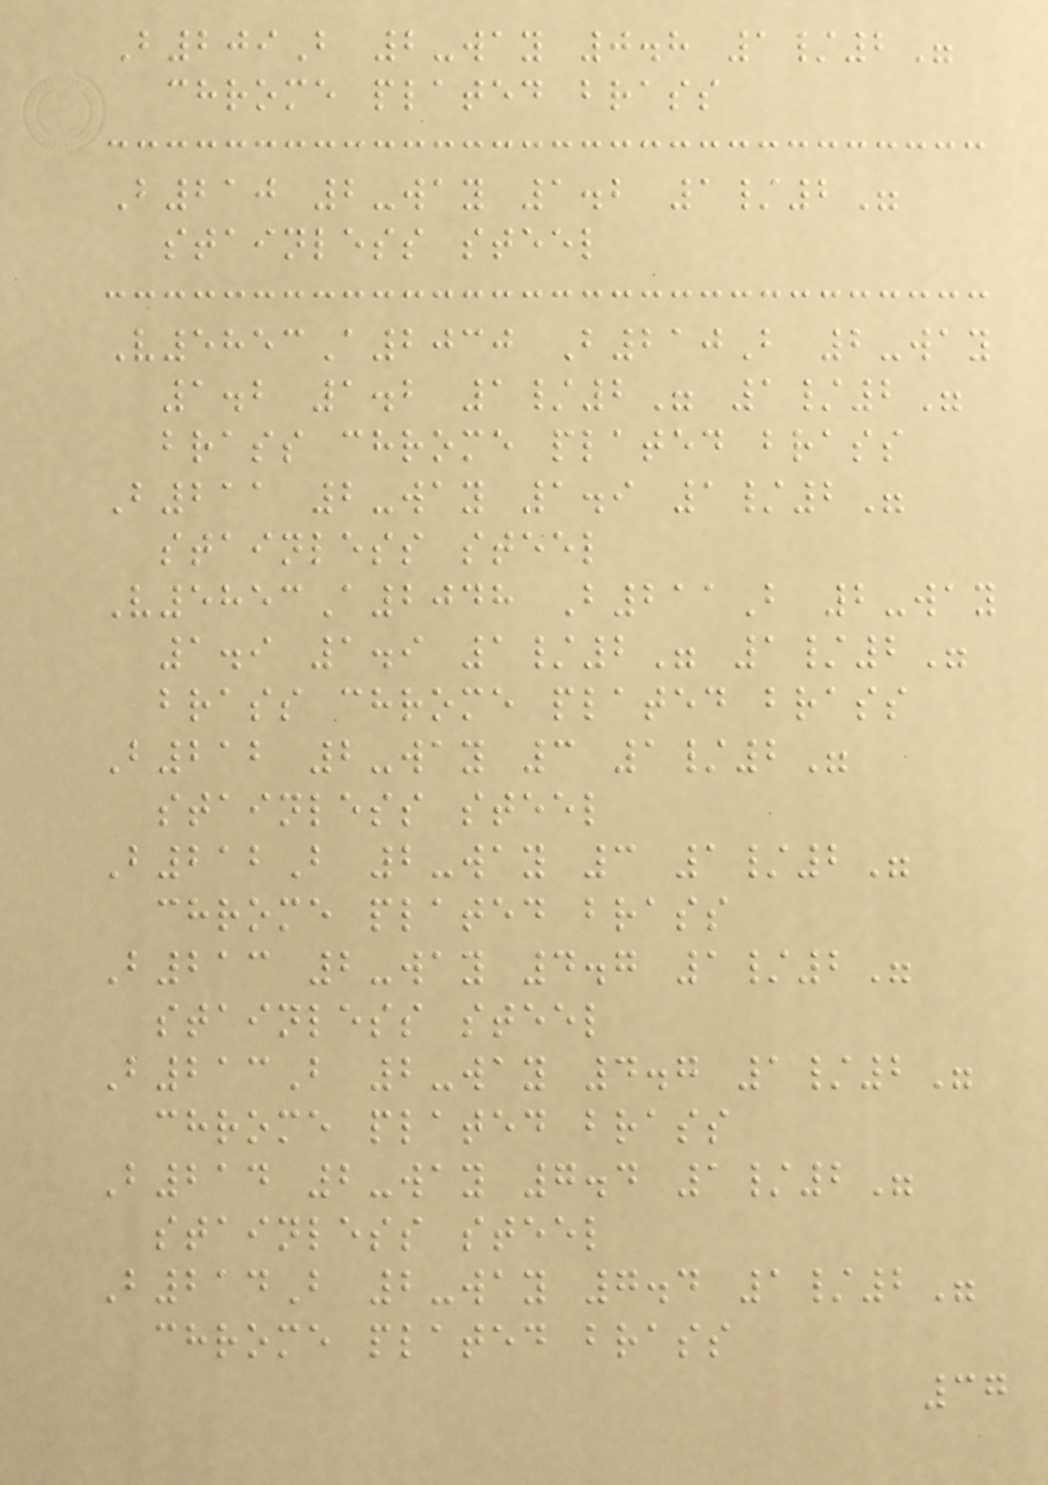B209B 2-way 0.8 1/2"
chrome plated brass
B210 2-way 1.2 1/2"
stainless steel
V5853A2030 B210B 2-way
1.2 1.2 1/2" 1/2"
brass chrome plated brass
B211 2-way 1.9 1/2"
stainless steel
V5853A2048 B211B 2-way
1.9 1.9 1/2" 1/2"
brass chrome plated brass
B212 2-way 3 1/2"
stainless steel
B212B 2-way 3 1/2"
chrome plated brass
B213 2-way 4.7 1/2"
stainless steel
B213B 2-way 4.7 1/2"
chrome plated brass
B214 2-way 7.4 1/2"
stainless steel
B214B 2-way 7.4 1/2"
chrome plated brass
37
